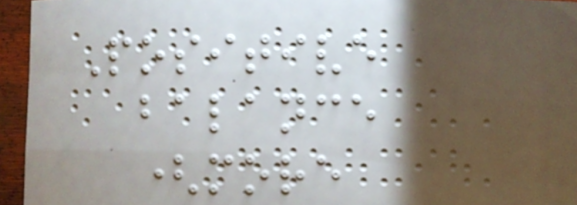Positive
balance
(more
